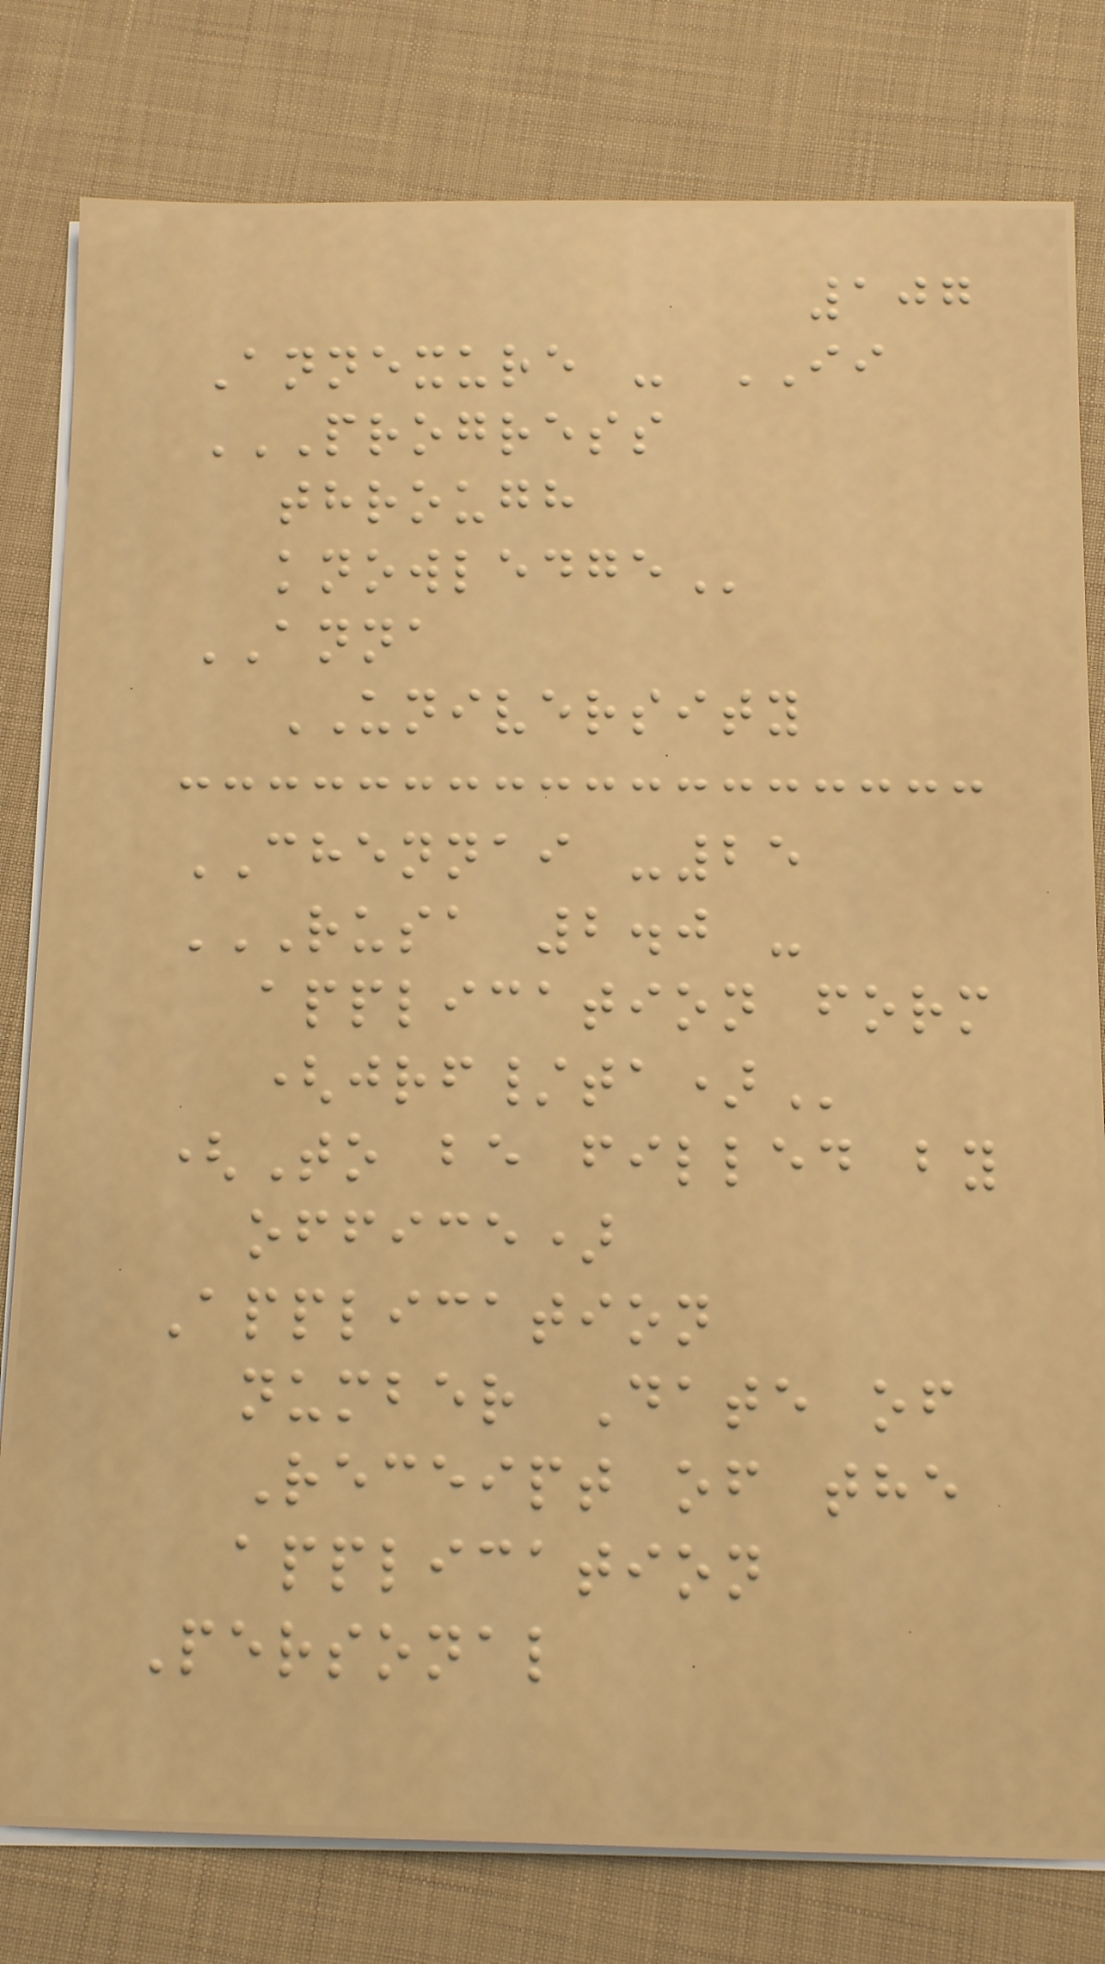107
Annexure - II
PROGRESS
THROUGH
KNOWLEDGE
ANNA
UNIVERSITY
CHENNAI -25
RUSA 2.0 -
APPLICATION FORM
(JRF/TA)
(To be filled by
office)
Application
number Date of
Receipt of the
application
Personal
